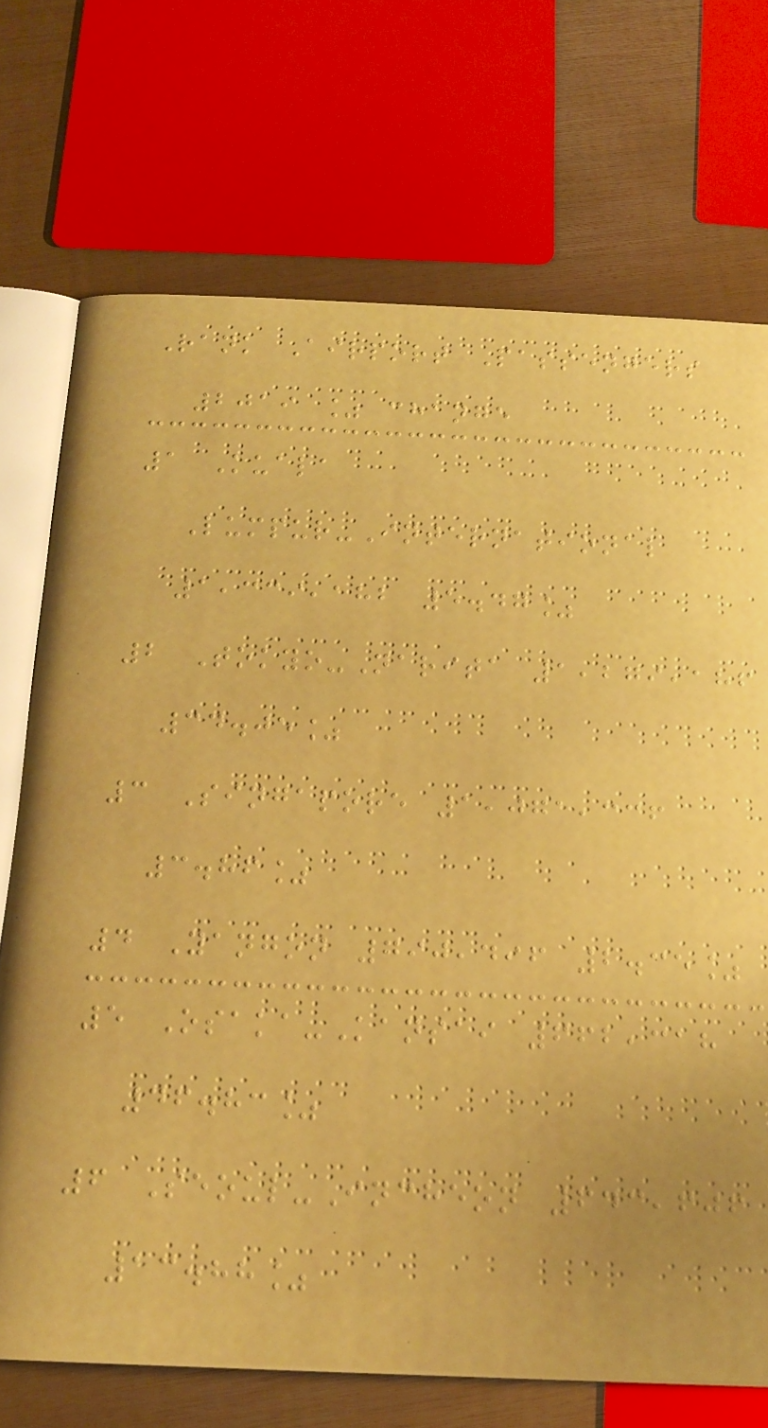Rank Airport Passengers
2019 % change
1 Kuala
Lumpur-International
1,339,182 5.47%
2 Tokyo-Narita 1,279,186
34.05%
3 Singapore 1,071,336
3.86%
4 Yangon 790,496 2.35%
5 Osaka-Kansai 662,318
46.83%
6 Seoul-Incheon 643,606
13.88%
